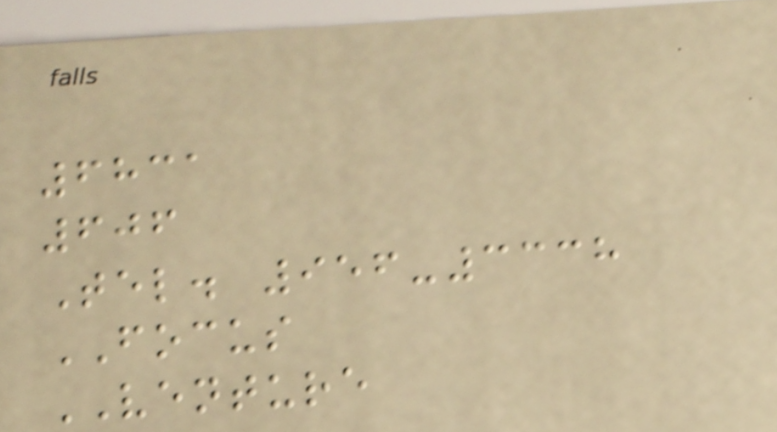6831
606
Tel. 956-3338
FOCUS
VENTURE
